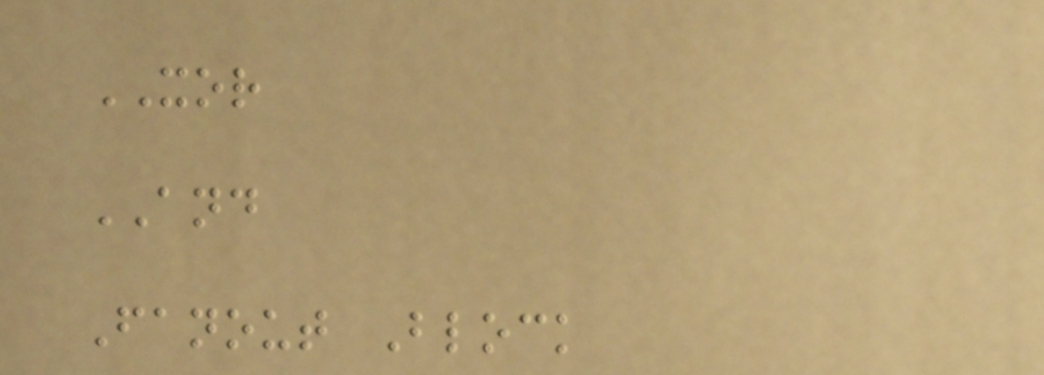XOR
AND
Fanout Block
